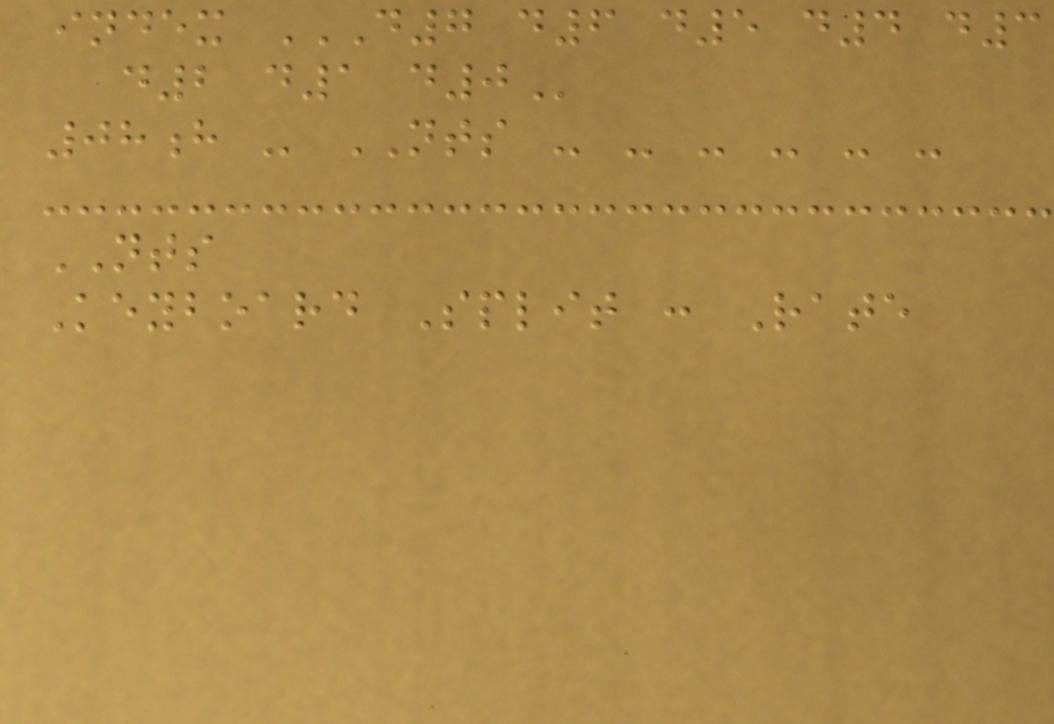index D7 D6 D5 D4 D3
D2 D1 D0
08h - NTS - - - - - -
NTS
Keyboard Split : Rate
